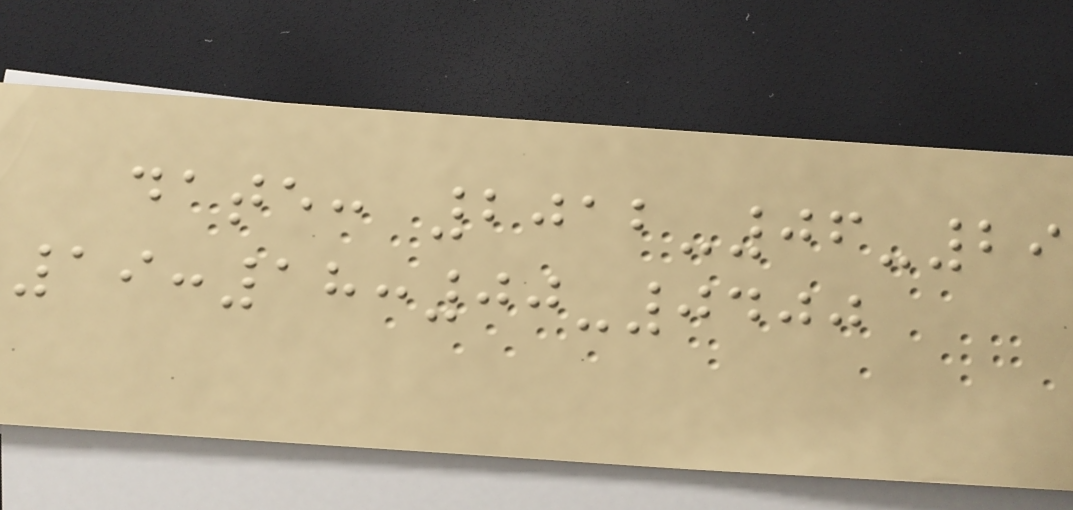date: 2012-06-29
19:18:00-0400
